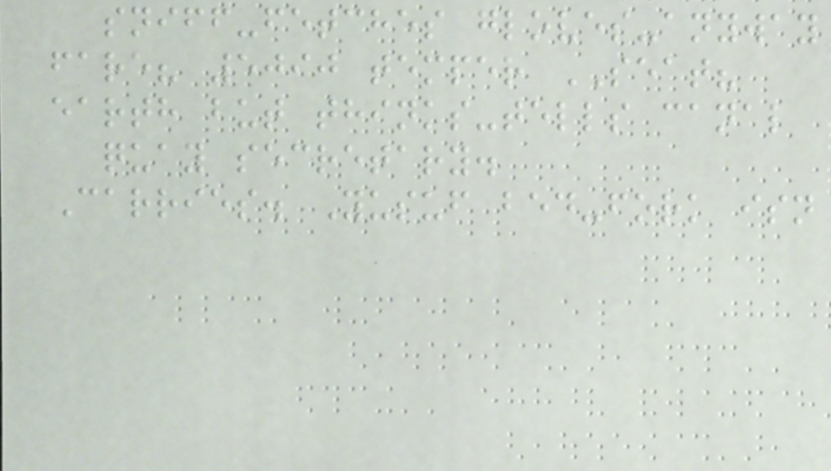sniff-fetches gloves-anyway
fare? 5090 temper SEAT?
earth but thinks-tells canal
quay secretary.
Carries. Yusuf bed-fork isn
